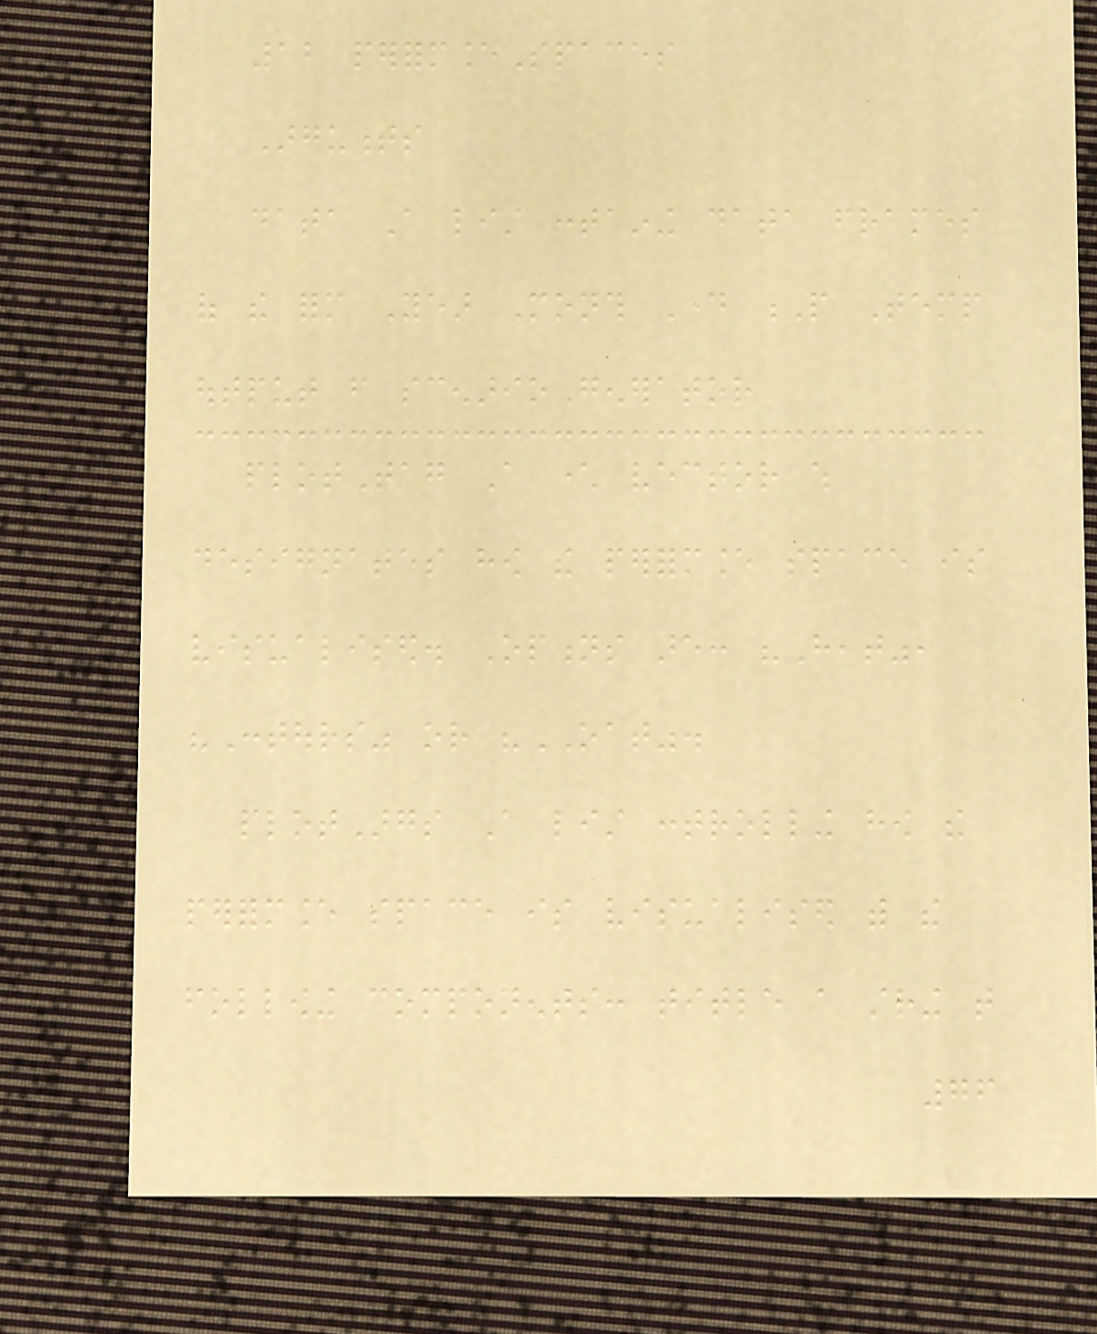12 performanceSpaces
Arguments
data A list containing data frames
of the form Year Month Day P Temp
output from scenarioGenerator
plotTag A character vector which
designates how the performance space is
visualised. Options are: "Heat",
"Contours" or "OAT".
plotArgs A list controlling how the
performance space is visualised with the
following components: title a string that
76
